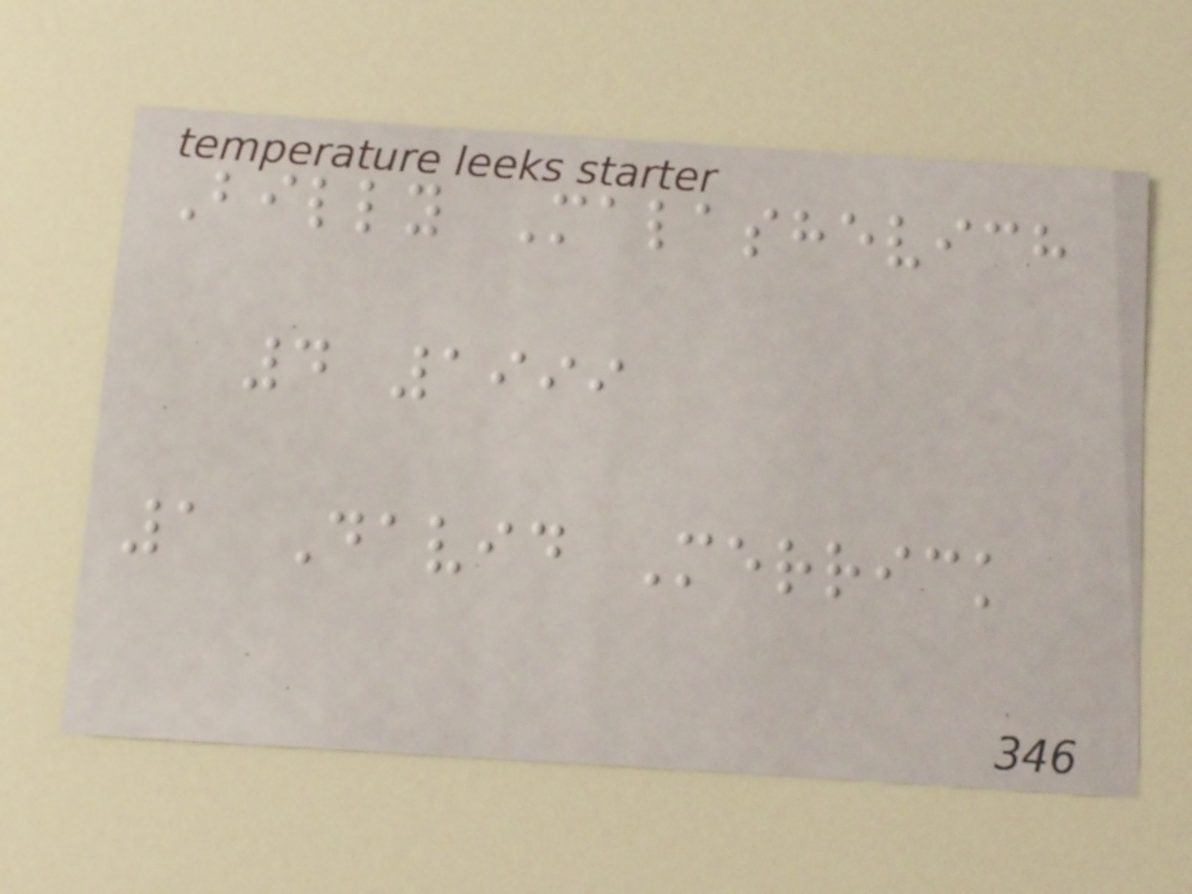Billy Malashevich
4 1999
1 David Merrick
